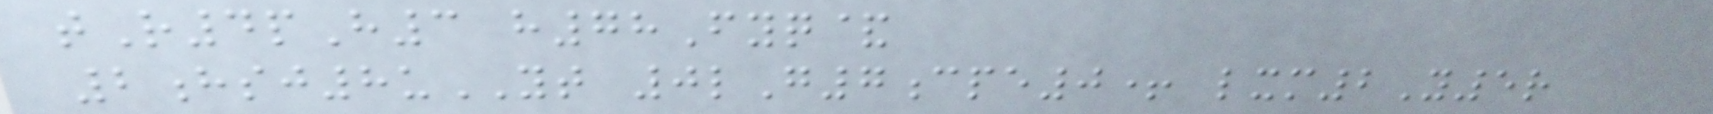tR4pH3 h78Fyq&
2hsj8uYT 0lG7cpe0+ lxm2Y5r
